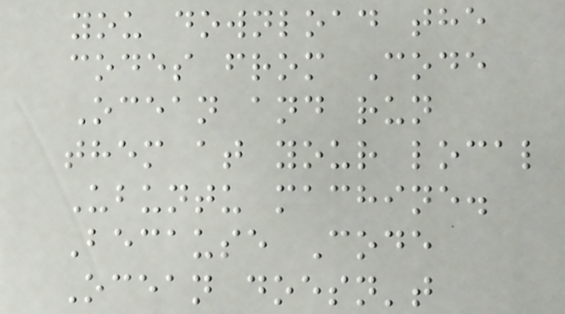you download the
codes from Code
Ocean and run
them at your local
Ubuntu machine.
Because Code
Ocean doesn't
